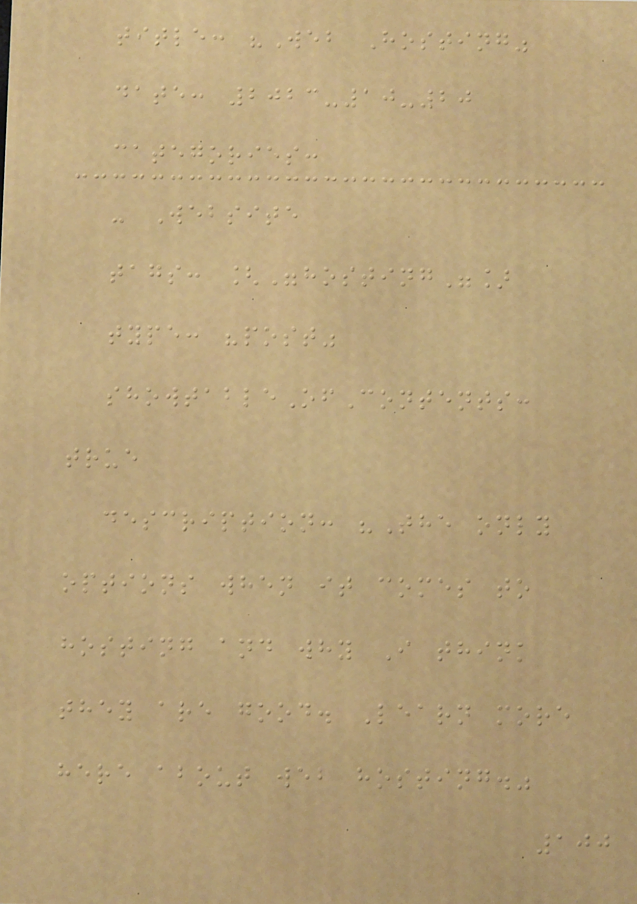title: "Web Hosting"
date: 2023-10-20
categories:
- Website
tags: ["hosting"]
type: "post"
showtableOfContents:
true
description: "The only
options when it comes to
hosting and why I think
they are good. Learn more
here about web hosting."
100
